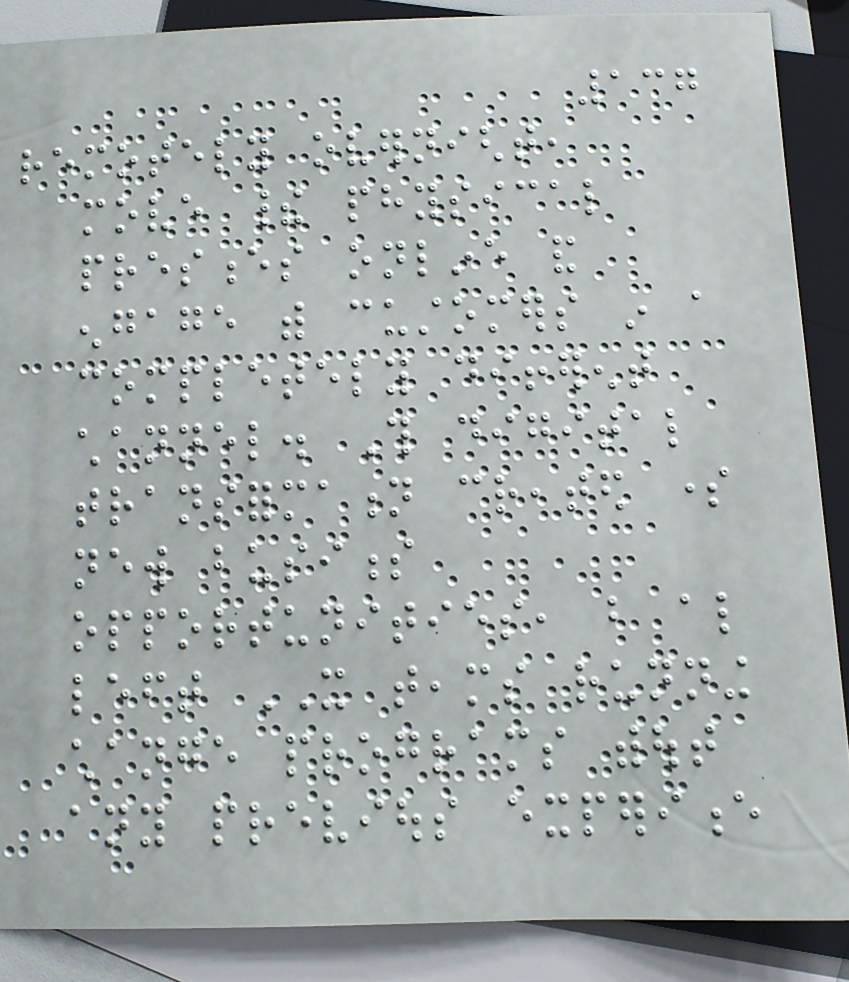137
remotely overnight,
move their physical
presences online and
engage with customers in a
completely different
channel. This digital
transformation created some
new business
opportunities, but also
left IT teams running
change programs without
any previous experience
